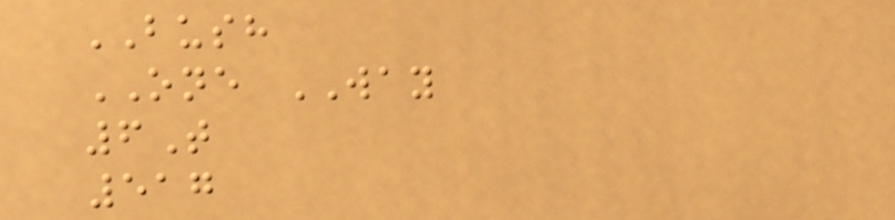BUSH
ONE WAY
6T
517
